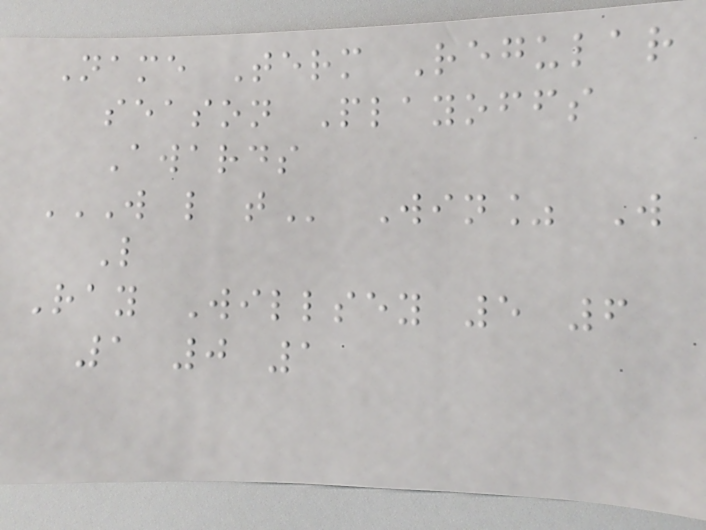Name Term Regular
season Playoffs
Awards
W L T Win% W
L
Ray Willsey 5 6
1 0 1
